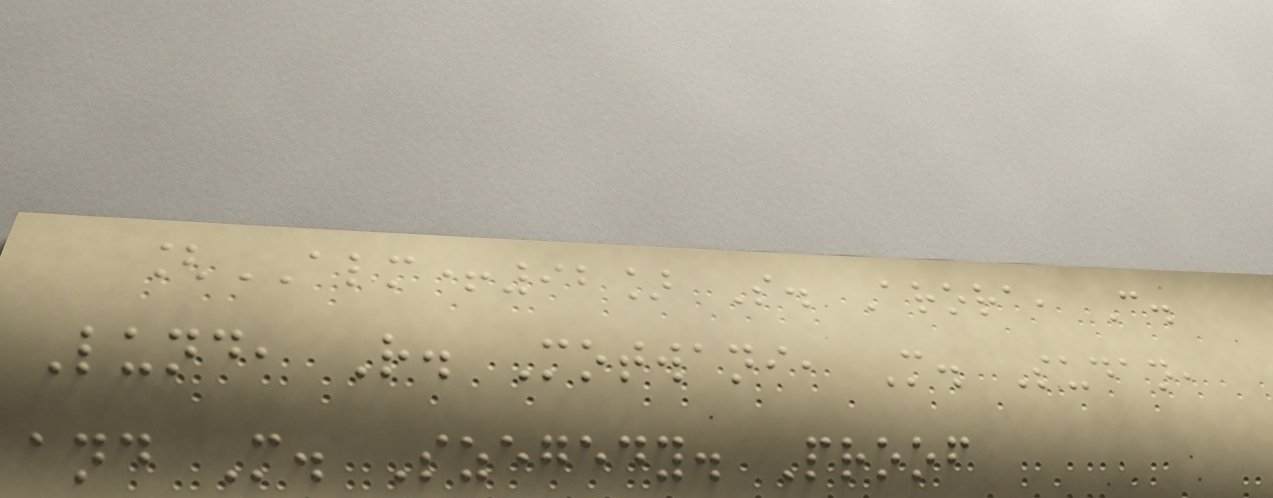[ALM+92] S. Arora, C.
Lund, R. Motwani, M. Sudan,
and M. Szegedy. Proof
